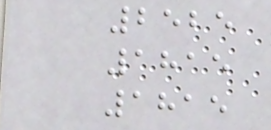2525
1815
1815
